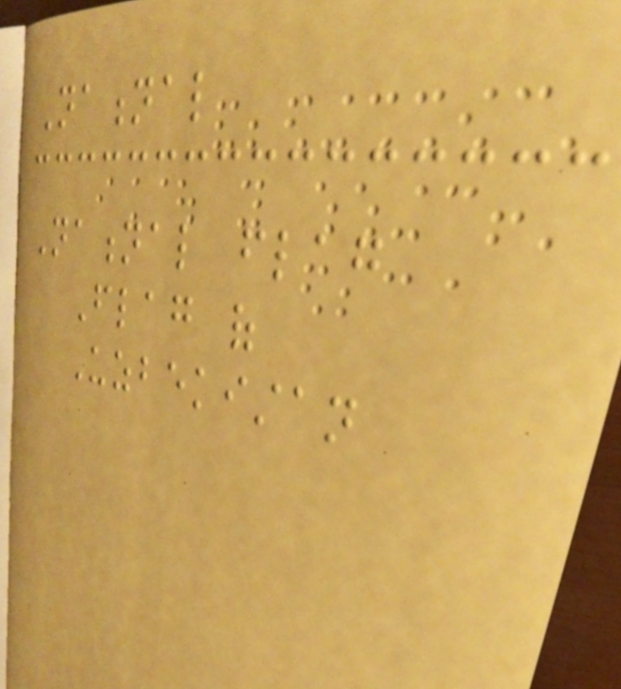National
National flag
Flag of
Uzbekistan
